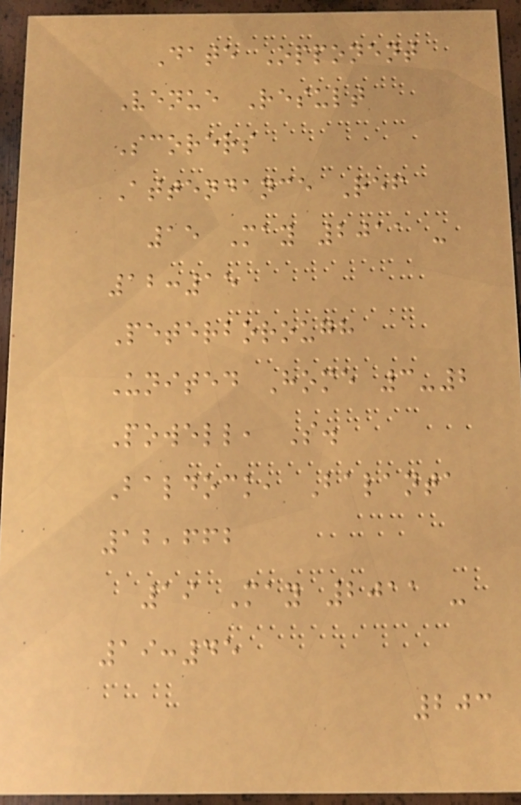Date Opponent
Venue Result
Scorers
Attendance Ref
15 May 2011 -
12:15
Peterborough
United Home 3-2
Powell, S.
Baldock, Balanta
12,662
19 May 2011 -
19:45
203
